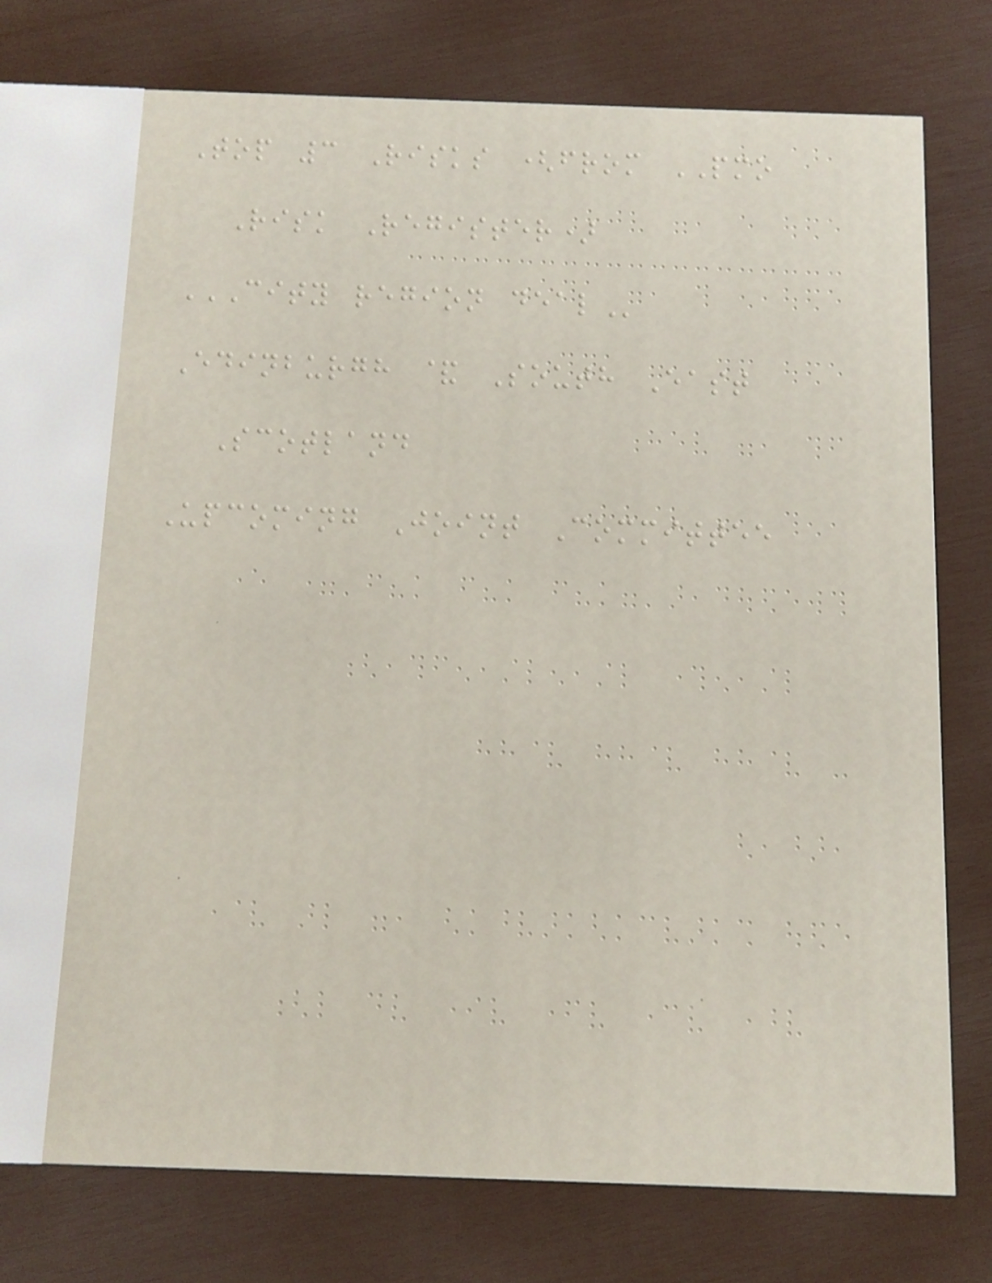Top 3 Risks (from PMO
Risk Register)
CITY REGION DEAL
Edinburgh & South East
Scotland
Upcoming Joint Committee
